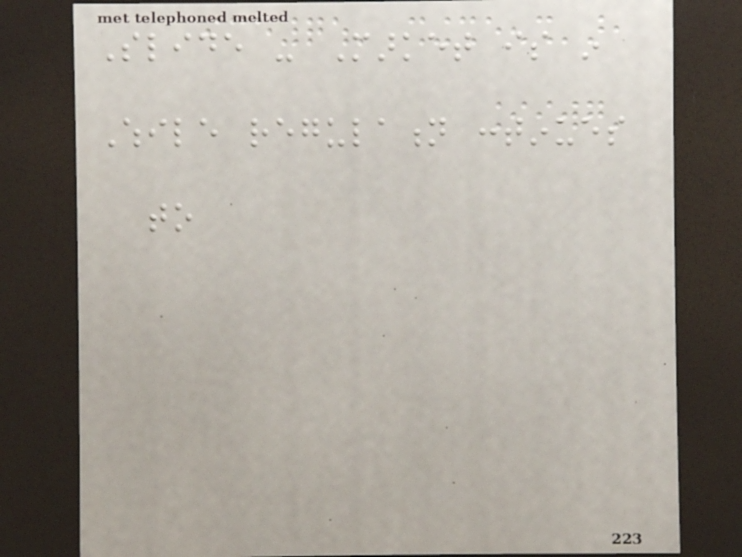Slide - Market is in
While regulation continues
to
